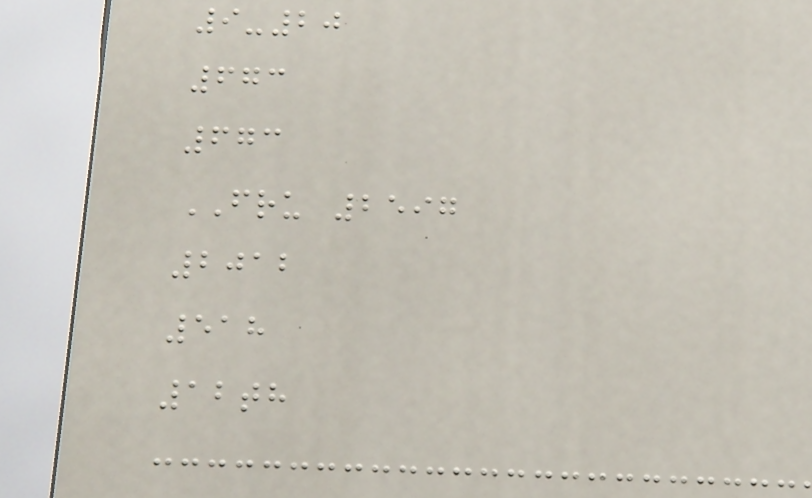9-20
673
673
FRU 2597
2012
518
12th
